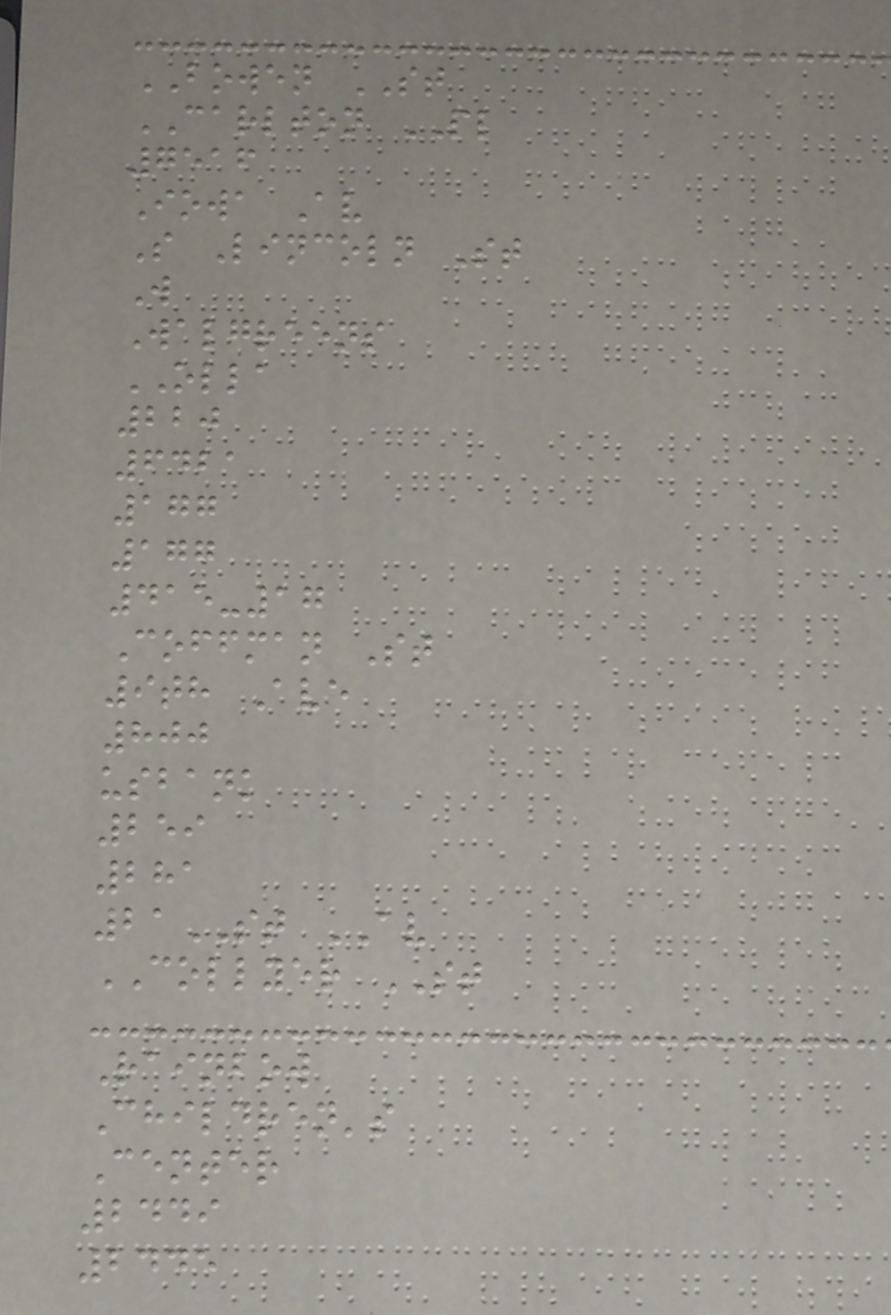BOWEN ST
CARLTON PL
7516
Iowa Av
S Lincoln St
W
Walgreens
OLLA
220
6421
177
177
415-17
Coffman St
9th Ave
800
usbank
259
281
21ST AV
COLLYER ST
Rainbow
Children's
Center
2449
2445
